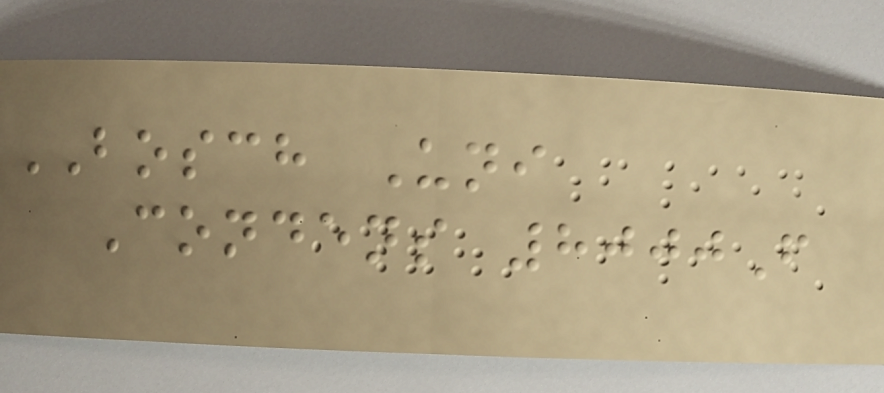BOSCH Uni
Condens 8000F
